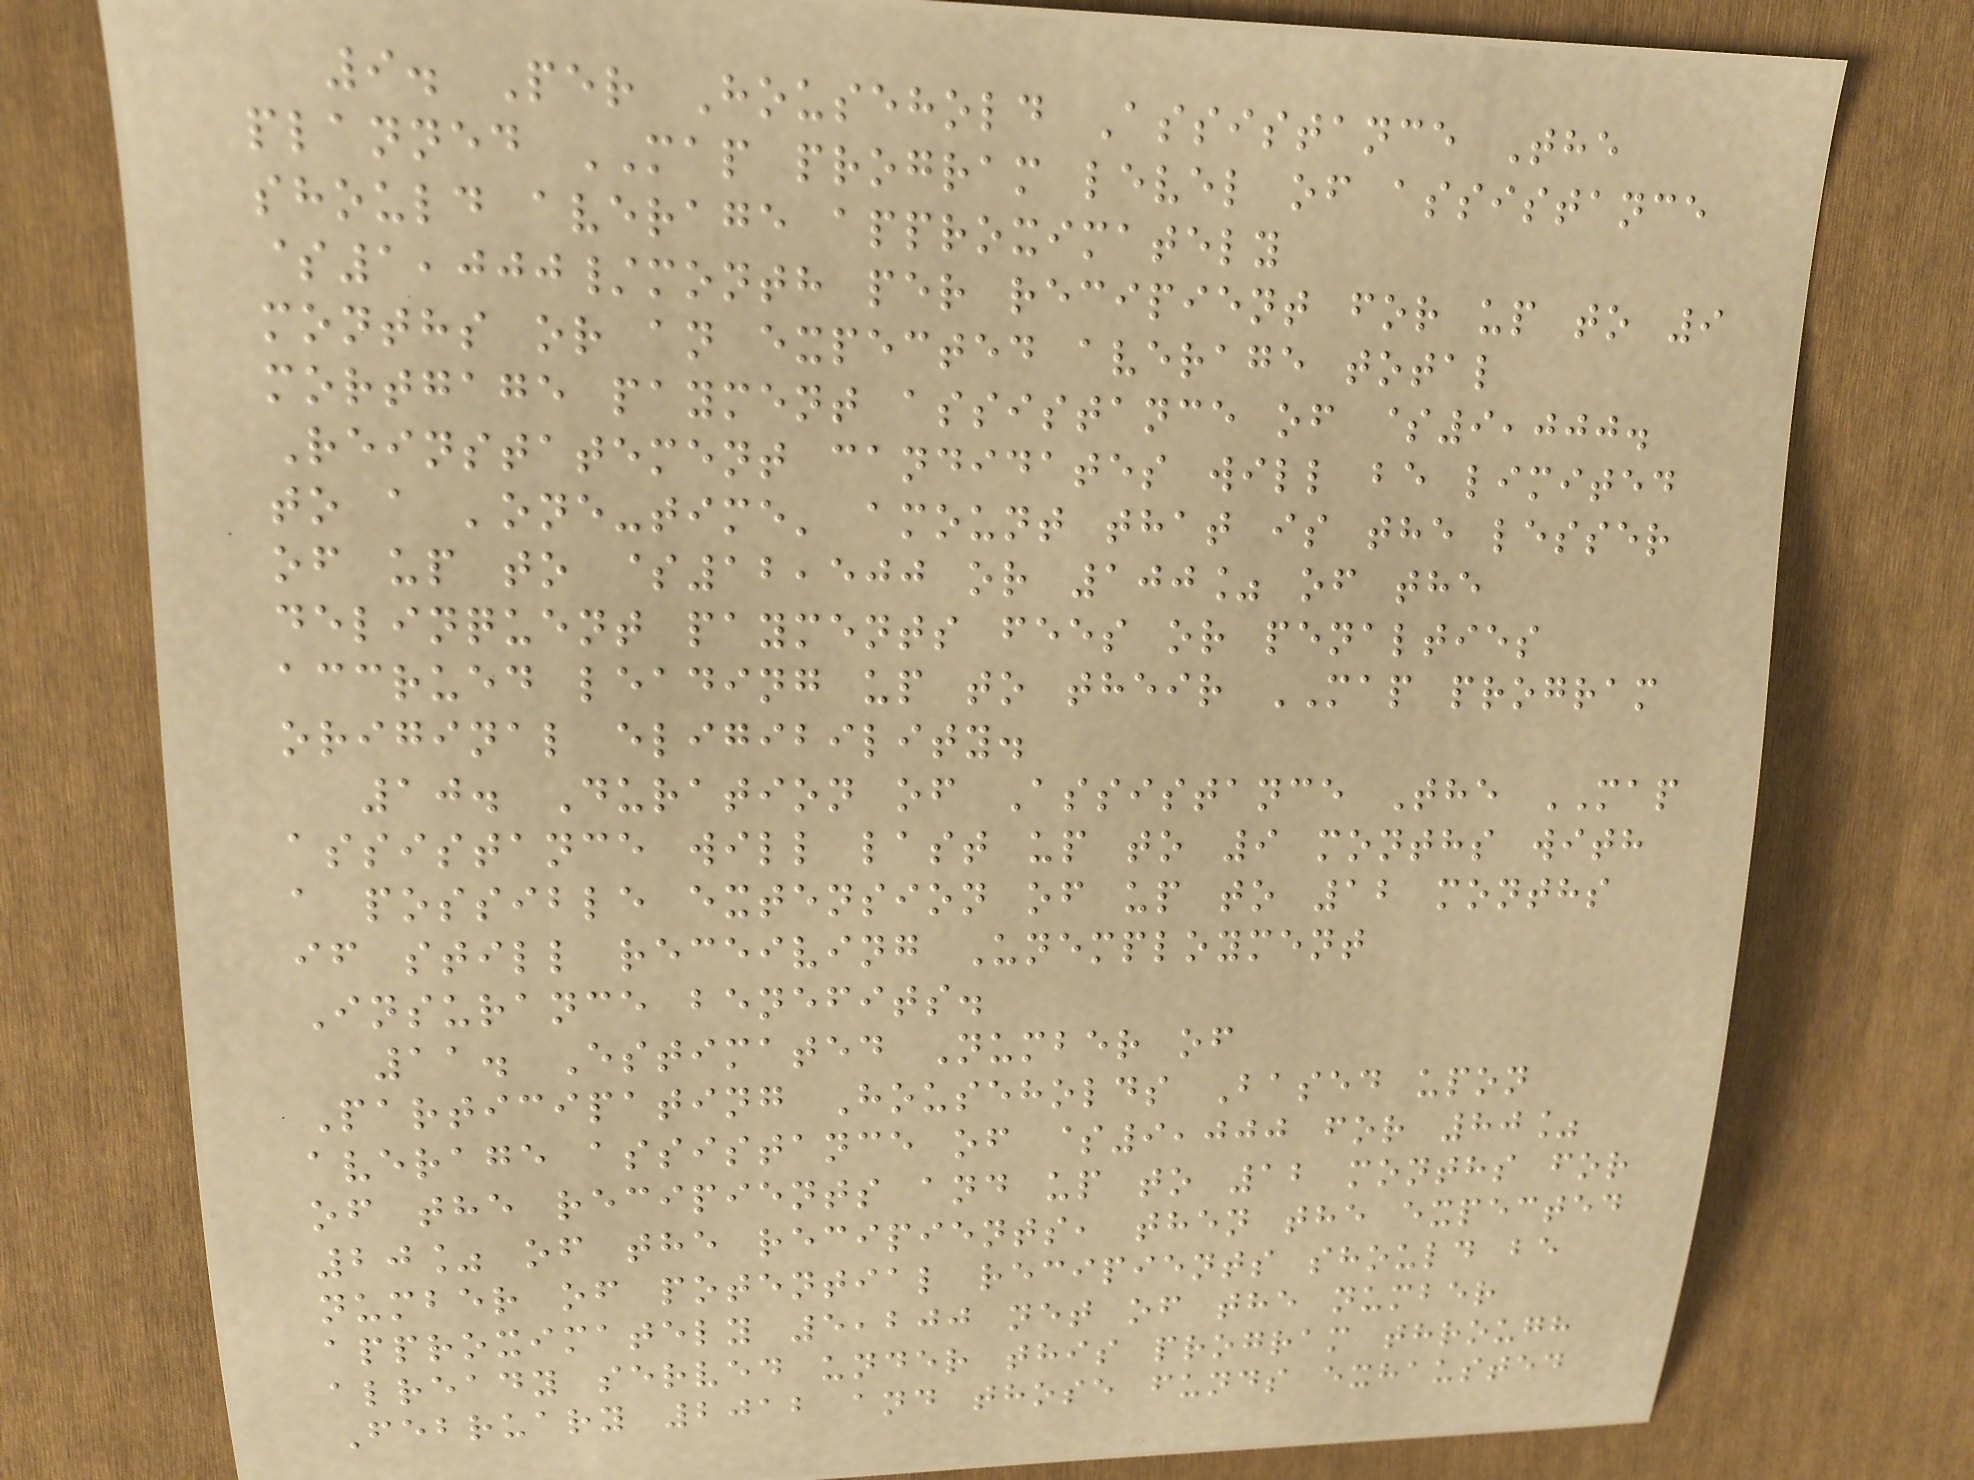9. Per Household Assistance The
planned MAP program level of assistance
should average approximately
$1,000/month per recipient for up to 9
months or an expected average total
mortgage payment assistance of $9,000.
Reinstatement candidates will be limited
to a 'one-time' amount that is the lesser
of up to $12,500 or 100% of the
delinquent payments fees or penalties
accrued leading up to their MAP program
original eligibility.
10. Duration of Assistance The MAP
assistance will last up to 9 months with
a possible extension of up to 12 months
if still receiving Unemployment
Insurance benefits.
11. Estimated Number of
Participating Households Based upon
average assistance of $9,000 for 80%
of the recipients and up to 12 months for
20% of the recipients, then the expected
number of potential recipients should be
approximately 5,200 net of the number
already served under this program through
February 2012 and those funds exhausted
